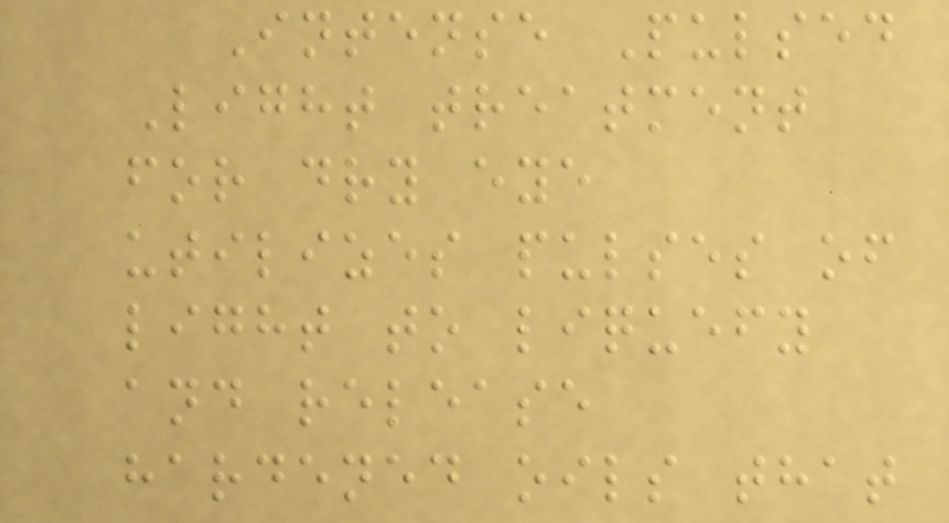Intense Pulsed
Light treatment
for dry eye
utilizes pulses of
light to liquefy
and release
hardened oils that
